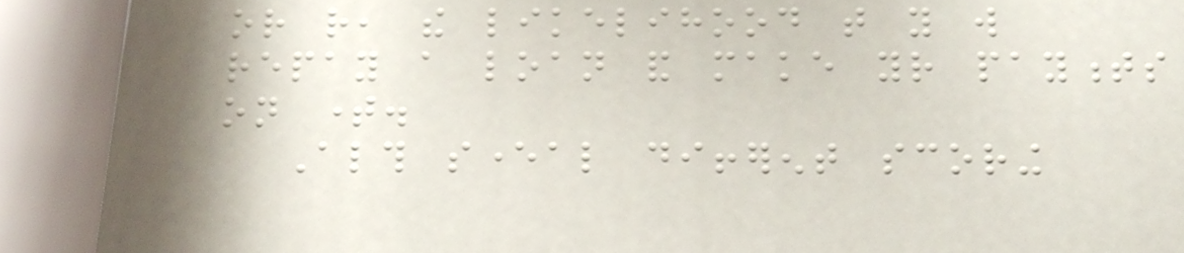or rather, the likelihood that you will
repay a loan and make your payments
on time.
Although several different scoring
